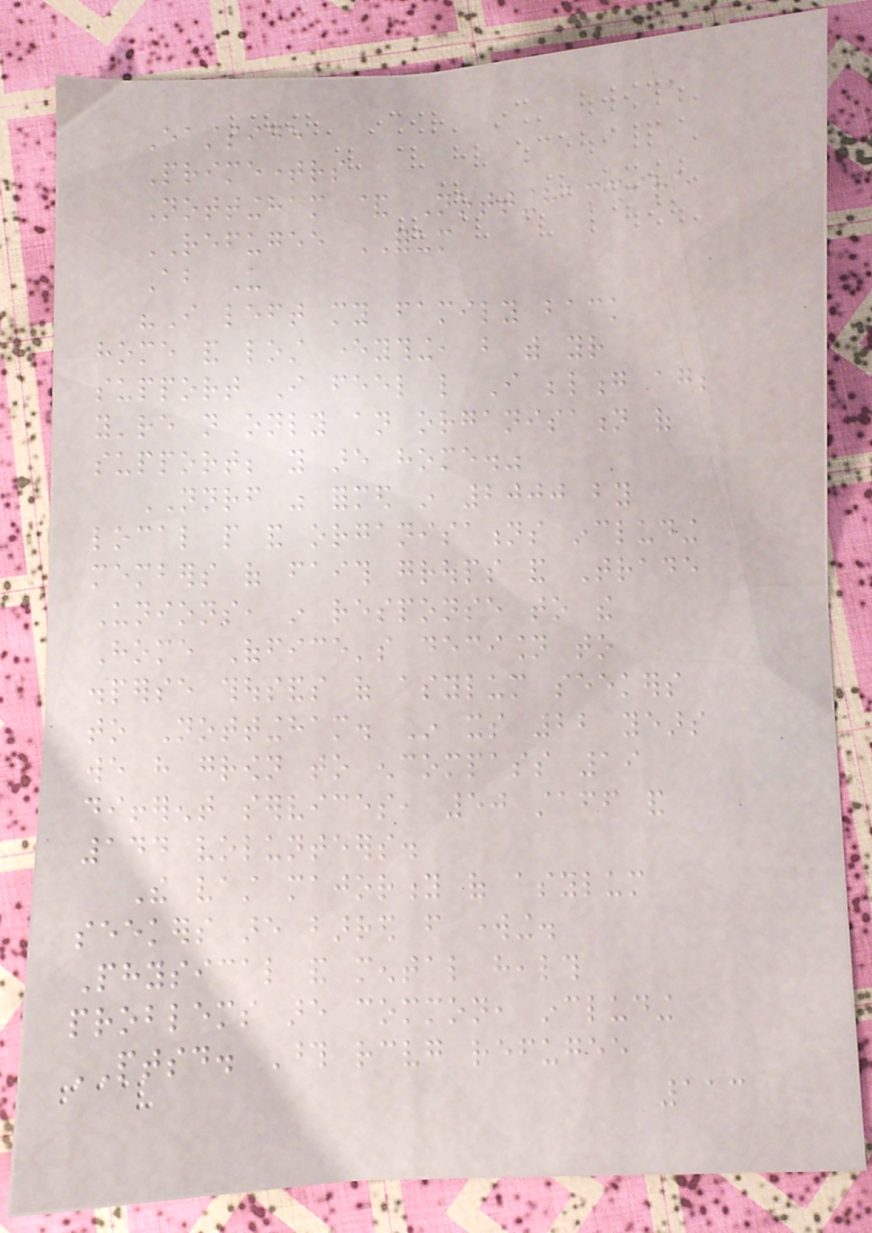Eastside
Primetimers
Nottingham & Nottinghamshire
REFUGEE FORUM
About Us
"I left my family back
home and lost everything, but with your
support I feel like I belong again;
you're not only an organisation of
support; you are home."
NNRF was formed in 2000 by
local people and organisations including
members of faith groups and Trade
Unions, in response to the
Home Office's decision to
disperse thousands of asylum seekers
to Nottingham. In its 22 years
we have grown to encompass 19
different services, 50 staff and
144 volunteers.
The vast majority of asylum
seekers are barred from working.
Physical and mental health
problems are common, including
PTSD. Those receiving refugee
113
